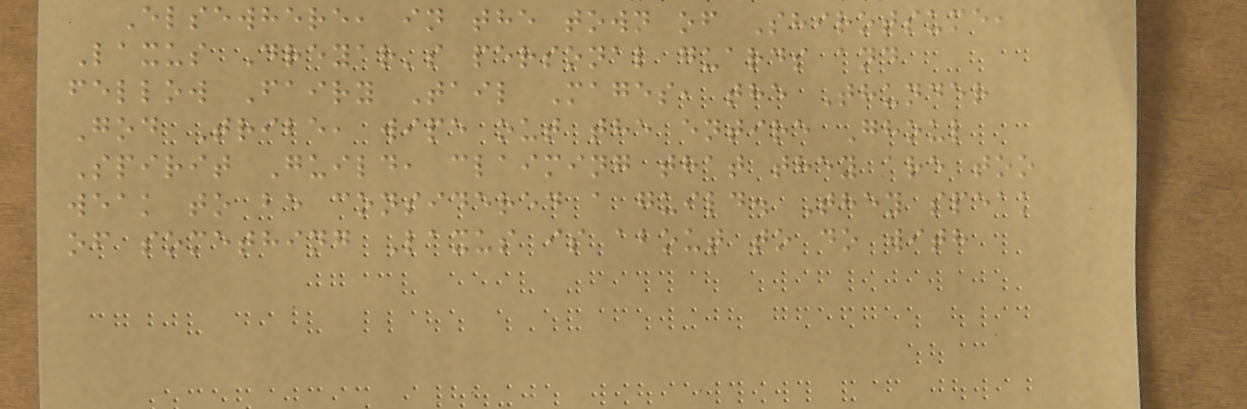Elsewhere, in the town of Shirotsume,
Laxus Dreyar's personal guards and
fellow Fairy Tail Mages, the Thunder
God Tribe, wipe out the entire Ghoul
Spirit Guild, claiming that they are too
weak to be considered a guild. They speak
of something Laxus is about to do with
